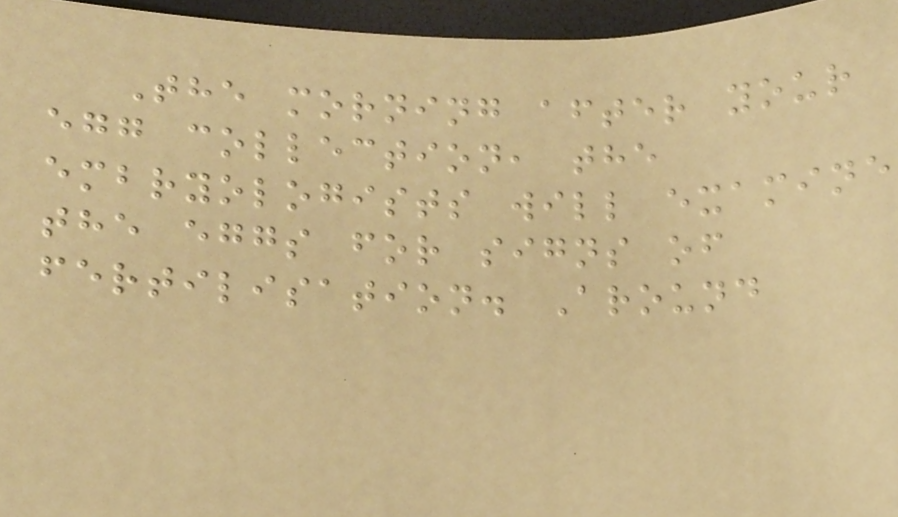The morning after your
egg collection, the
embryologists will examine
the eggs for signs of
fertilisation. Around
